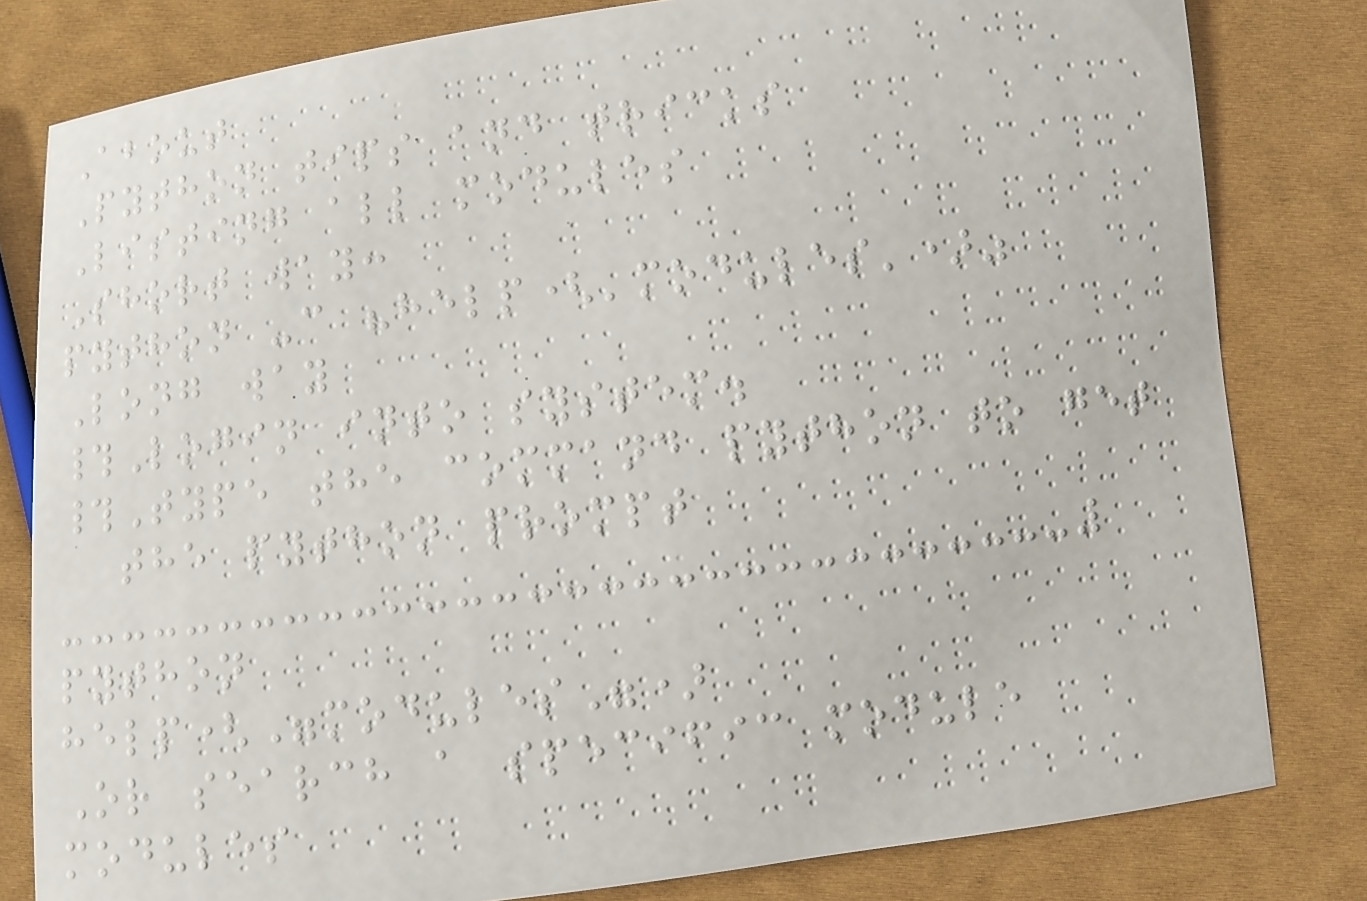About
Python tips and tricks
Listing all modules
Short way:
python -c "help('modules')"
Long way
#Login into system.
#Type the command python to get
the python prompt
python
help("modules")
Or search a specific module
modules
